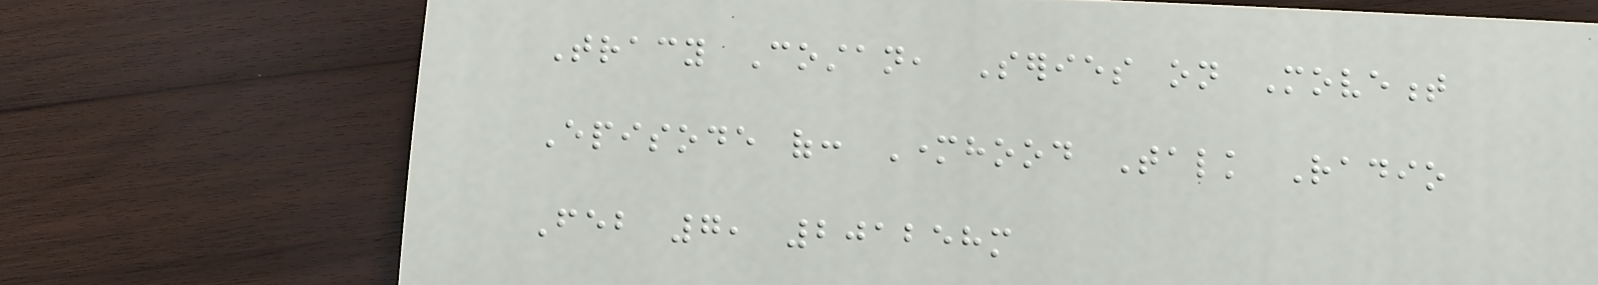Tracy Costan, Series on Movement
Episode of: Motherhood Talk Radio
Feb 7, 201258m
